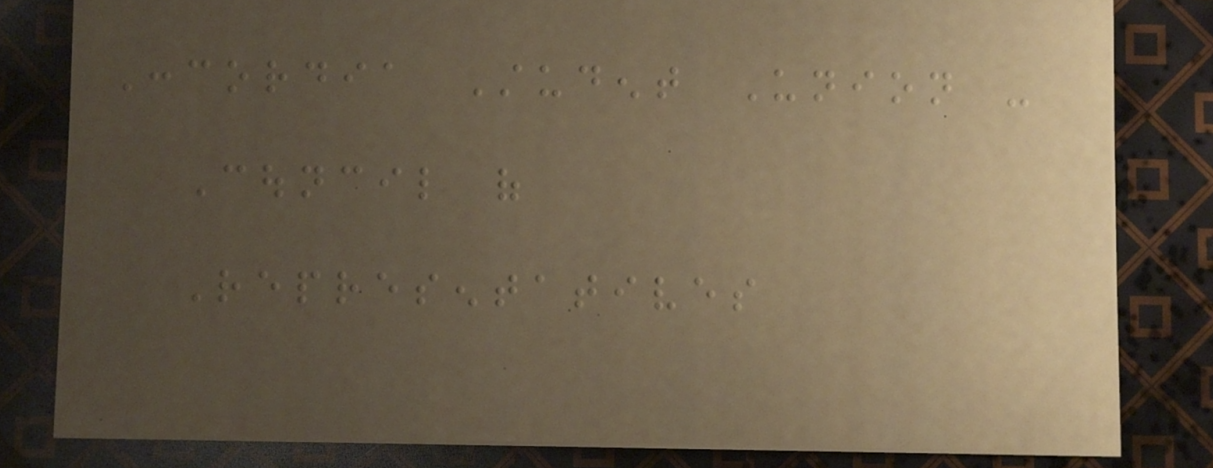Concordia Student Union -
Council of
Representatives
